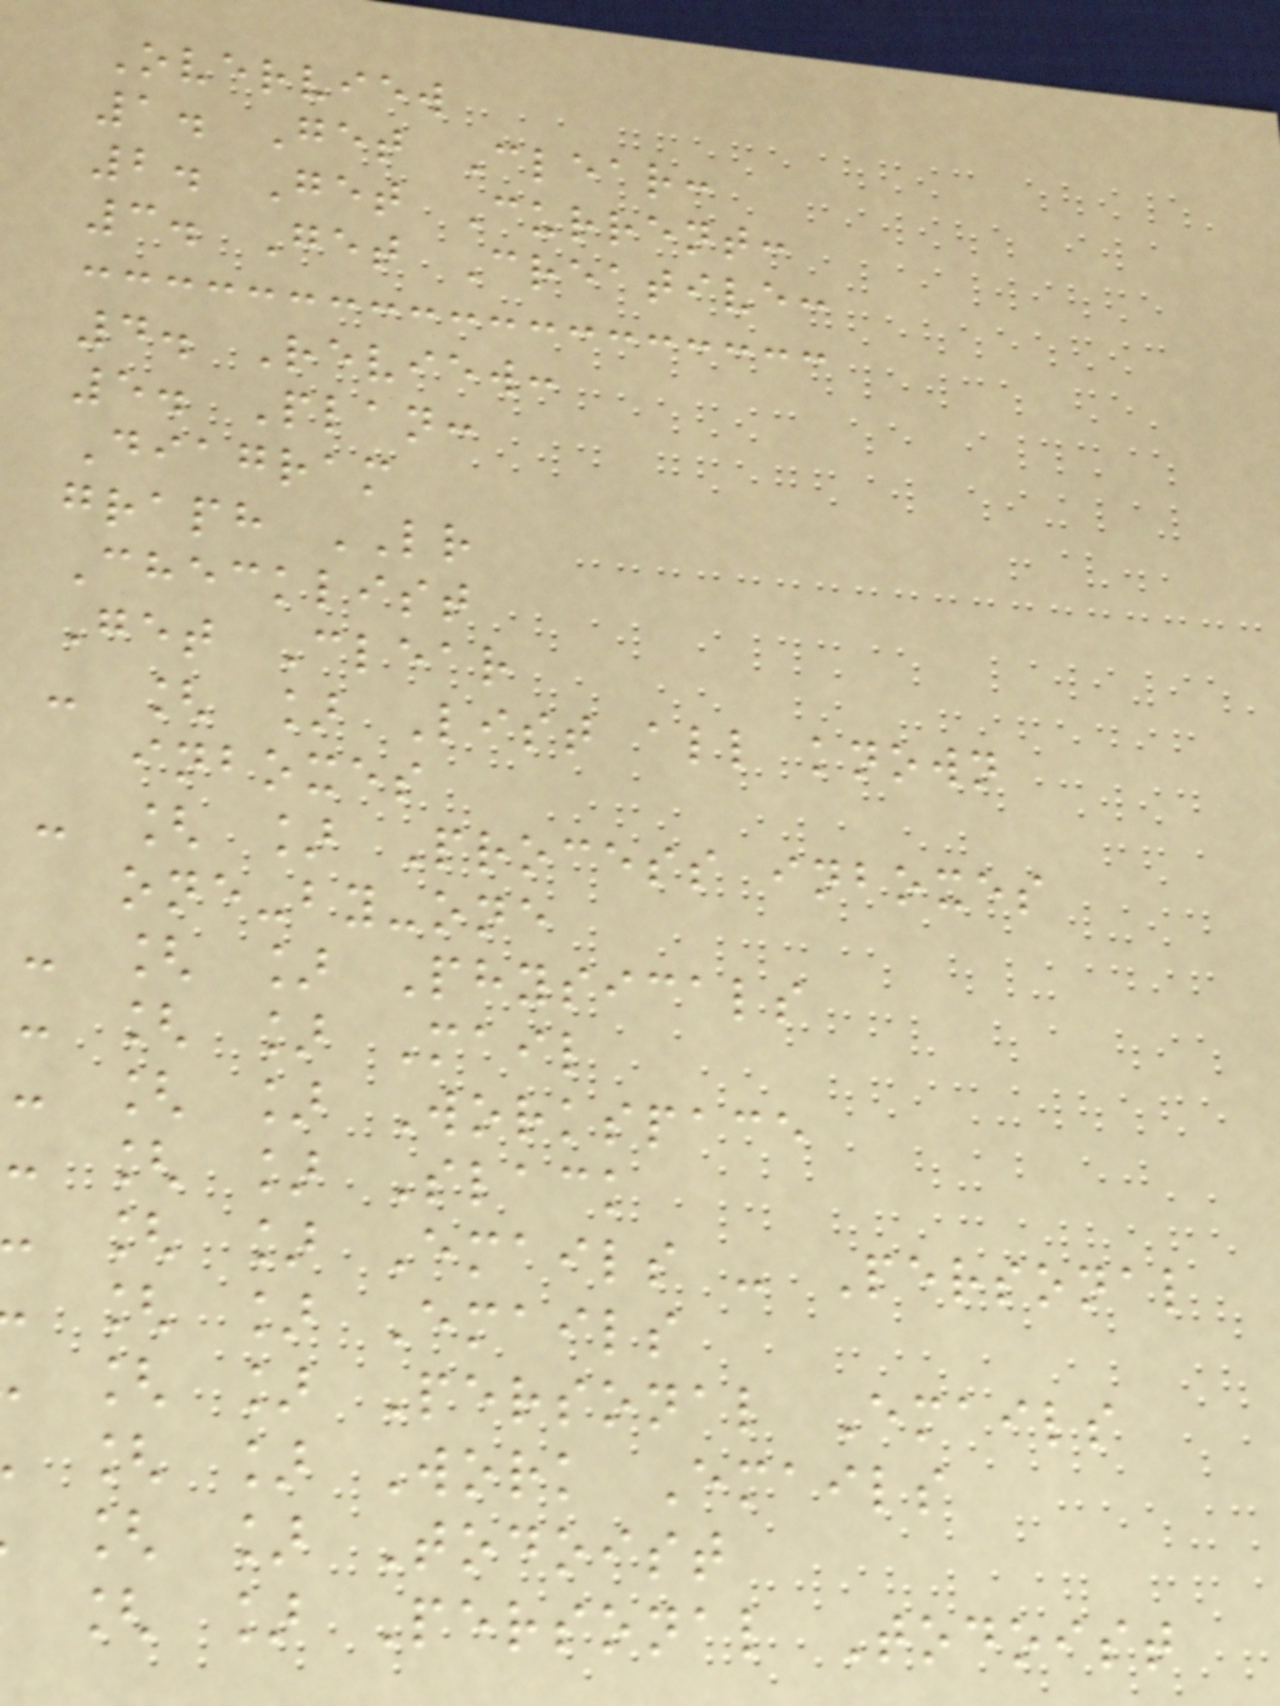Overview
1. Get Clear:
2. Get Current:
3. Get Creative:
4. Review:
5. Plan:
Diagram
graph LR
Checklist
Get Clear
- [ ] List all known
inboxes
- [ ] Process inboxes
one-by-one
- [ ] Physicals
- [ ] Mail
- [ ] Workspace
- [ ] Slack
[ ] Emails - Personal
[ ] Emails
[ ] Personal Emails
[ ] Work Emails
[ ] Todoist
[ ] Personal Todoist
